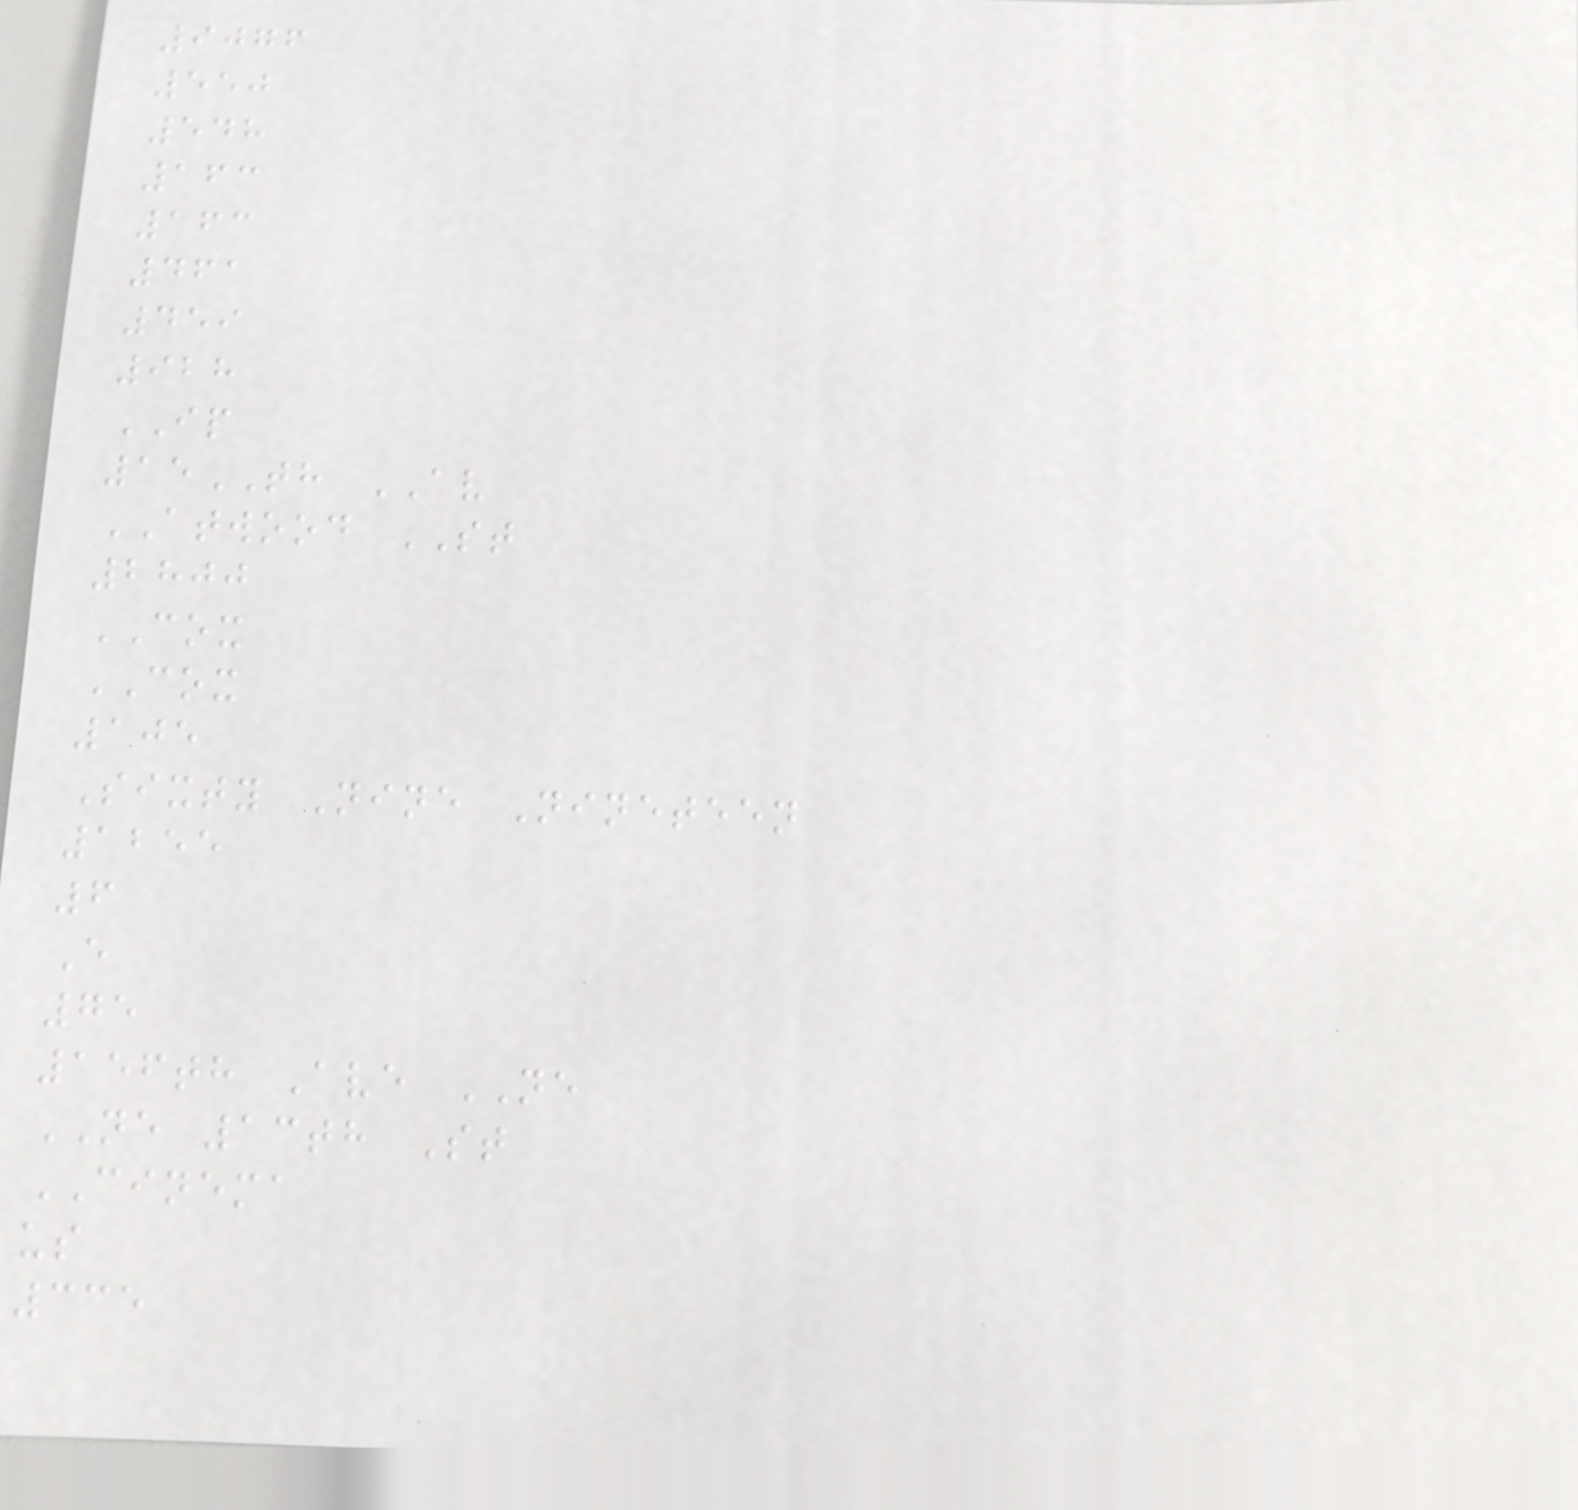9076
550
548
163
163
461
459
928
IP
15TH AV
ATWOOD ST
2800
COX
COX
105
Sixty Nine Nineteen
1255
6
E
75
156th Ave NE
NE 13th St
CINEMA
us
335
